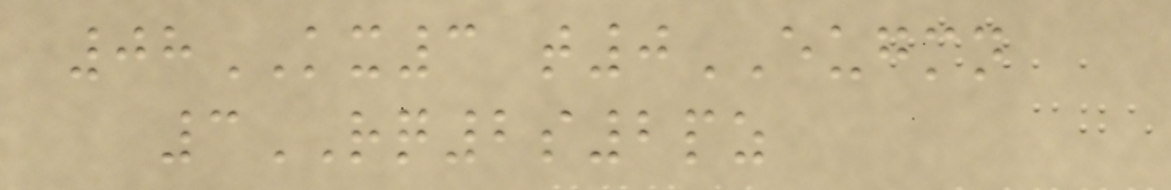08KX3 t0EUGMN
3RQ2s2pz
